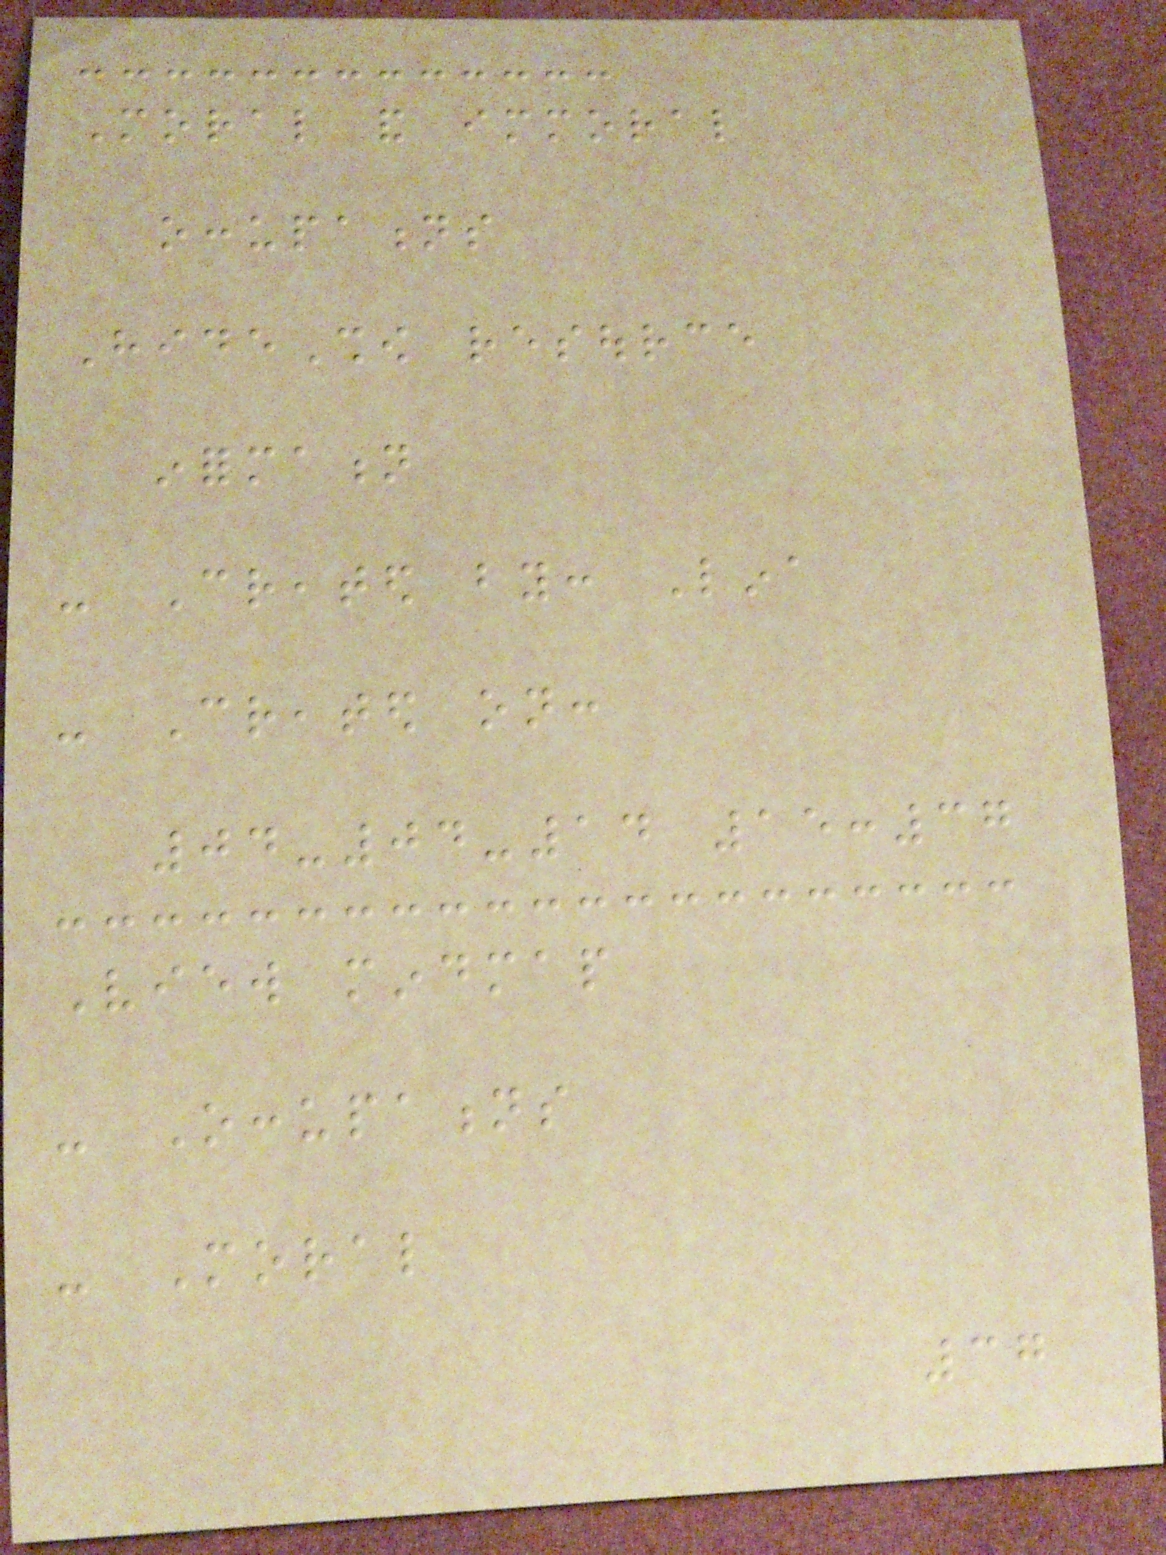Moral and immoral
occupations
HideShow resource
information
- Created by: Lina
- Created on:
04-04-14 15:37
View mindmap
- Occupations
- Moral
37
